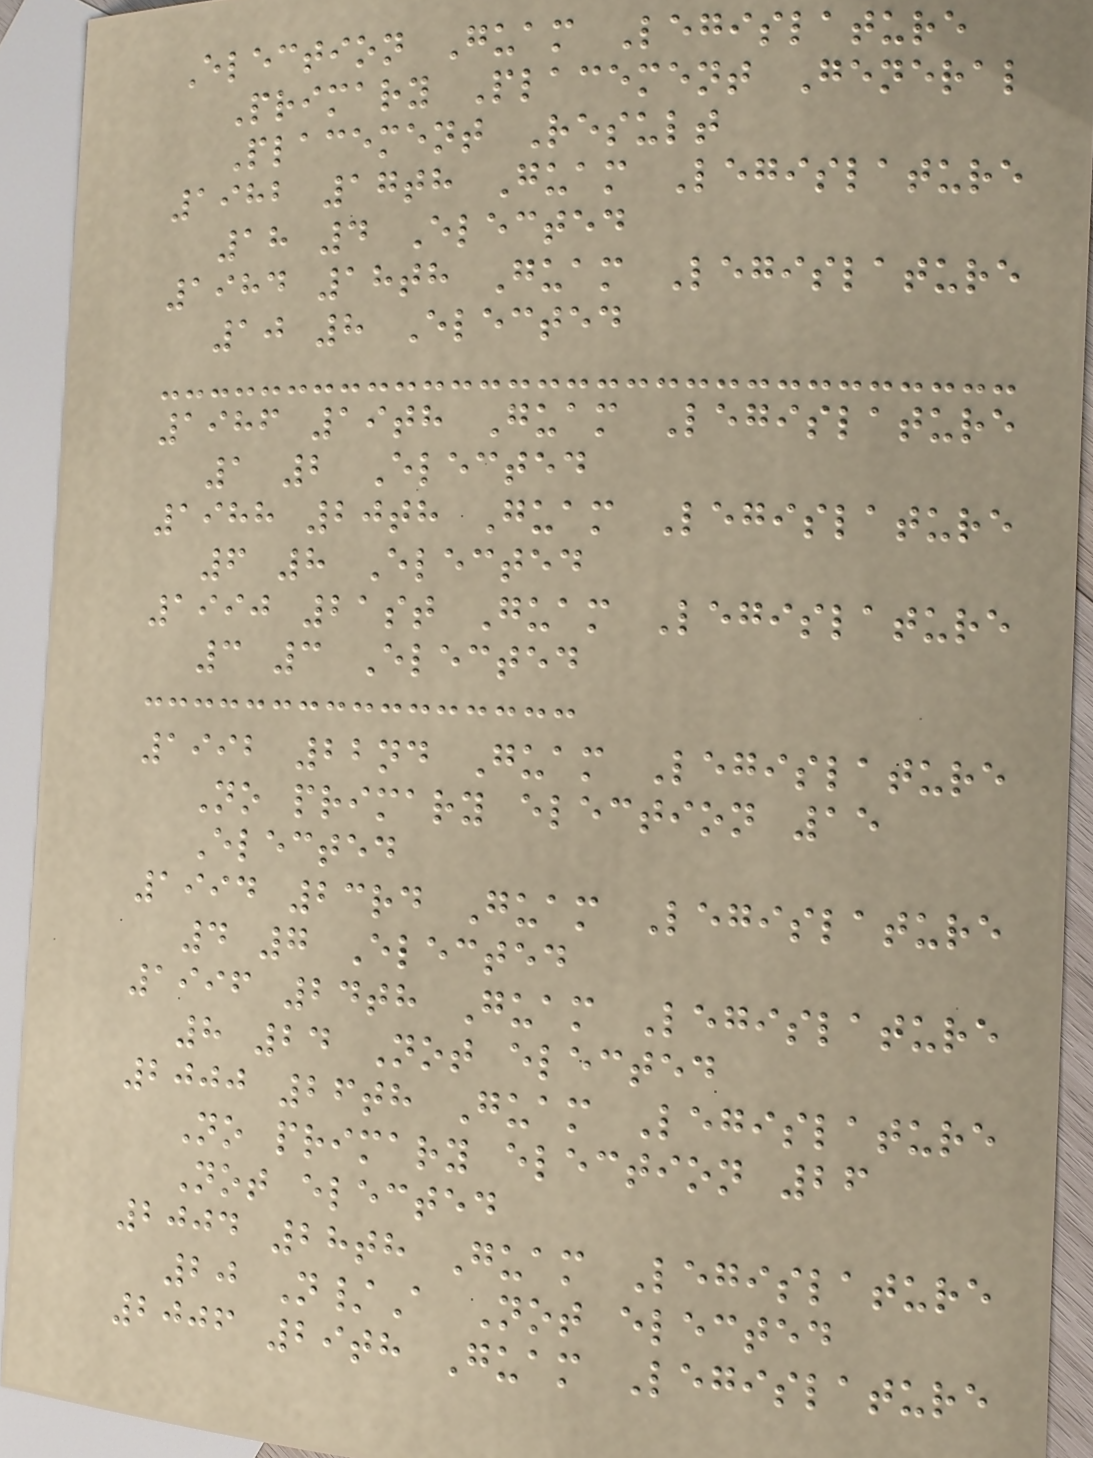Election Guam Legislature
Primary Placement General
Placement Result
1982 17th Guam Legislature
18 4 Elected
1984 18th Guam Legislature
10 8 Elected
1986 19th Guam Legislature
1 2 Elected
1988 20th Guam Legislature
6 8 Elected
1990 21st Guam Legislature
3 3 Elected
1992 22nd Guam Legislature
No primary election 15
Elected
1994 23rd Guam Legislature
4 7 Elected
1996 24th Guam Legislature
8 24 Not elected
2000 26th Guam Legislature
No primary election 26
Not elected
2004 28th Guam Legislature
20 N/A Not elected
2006 29th Guam Legislature
